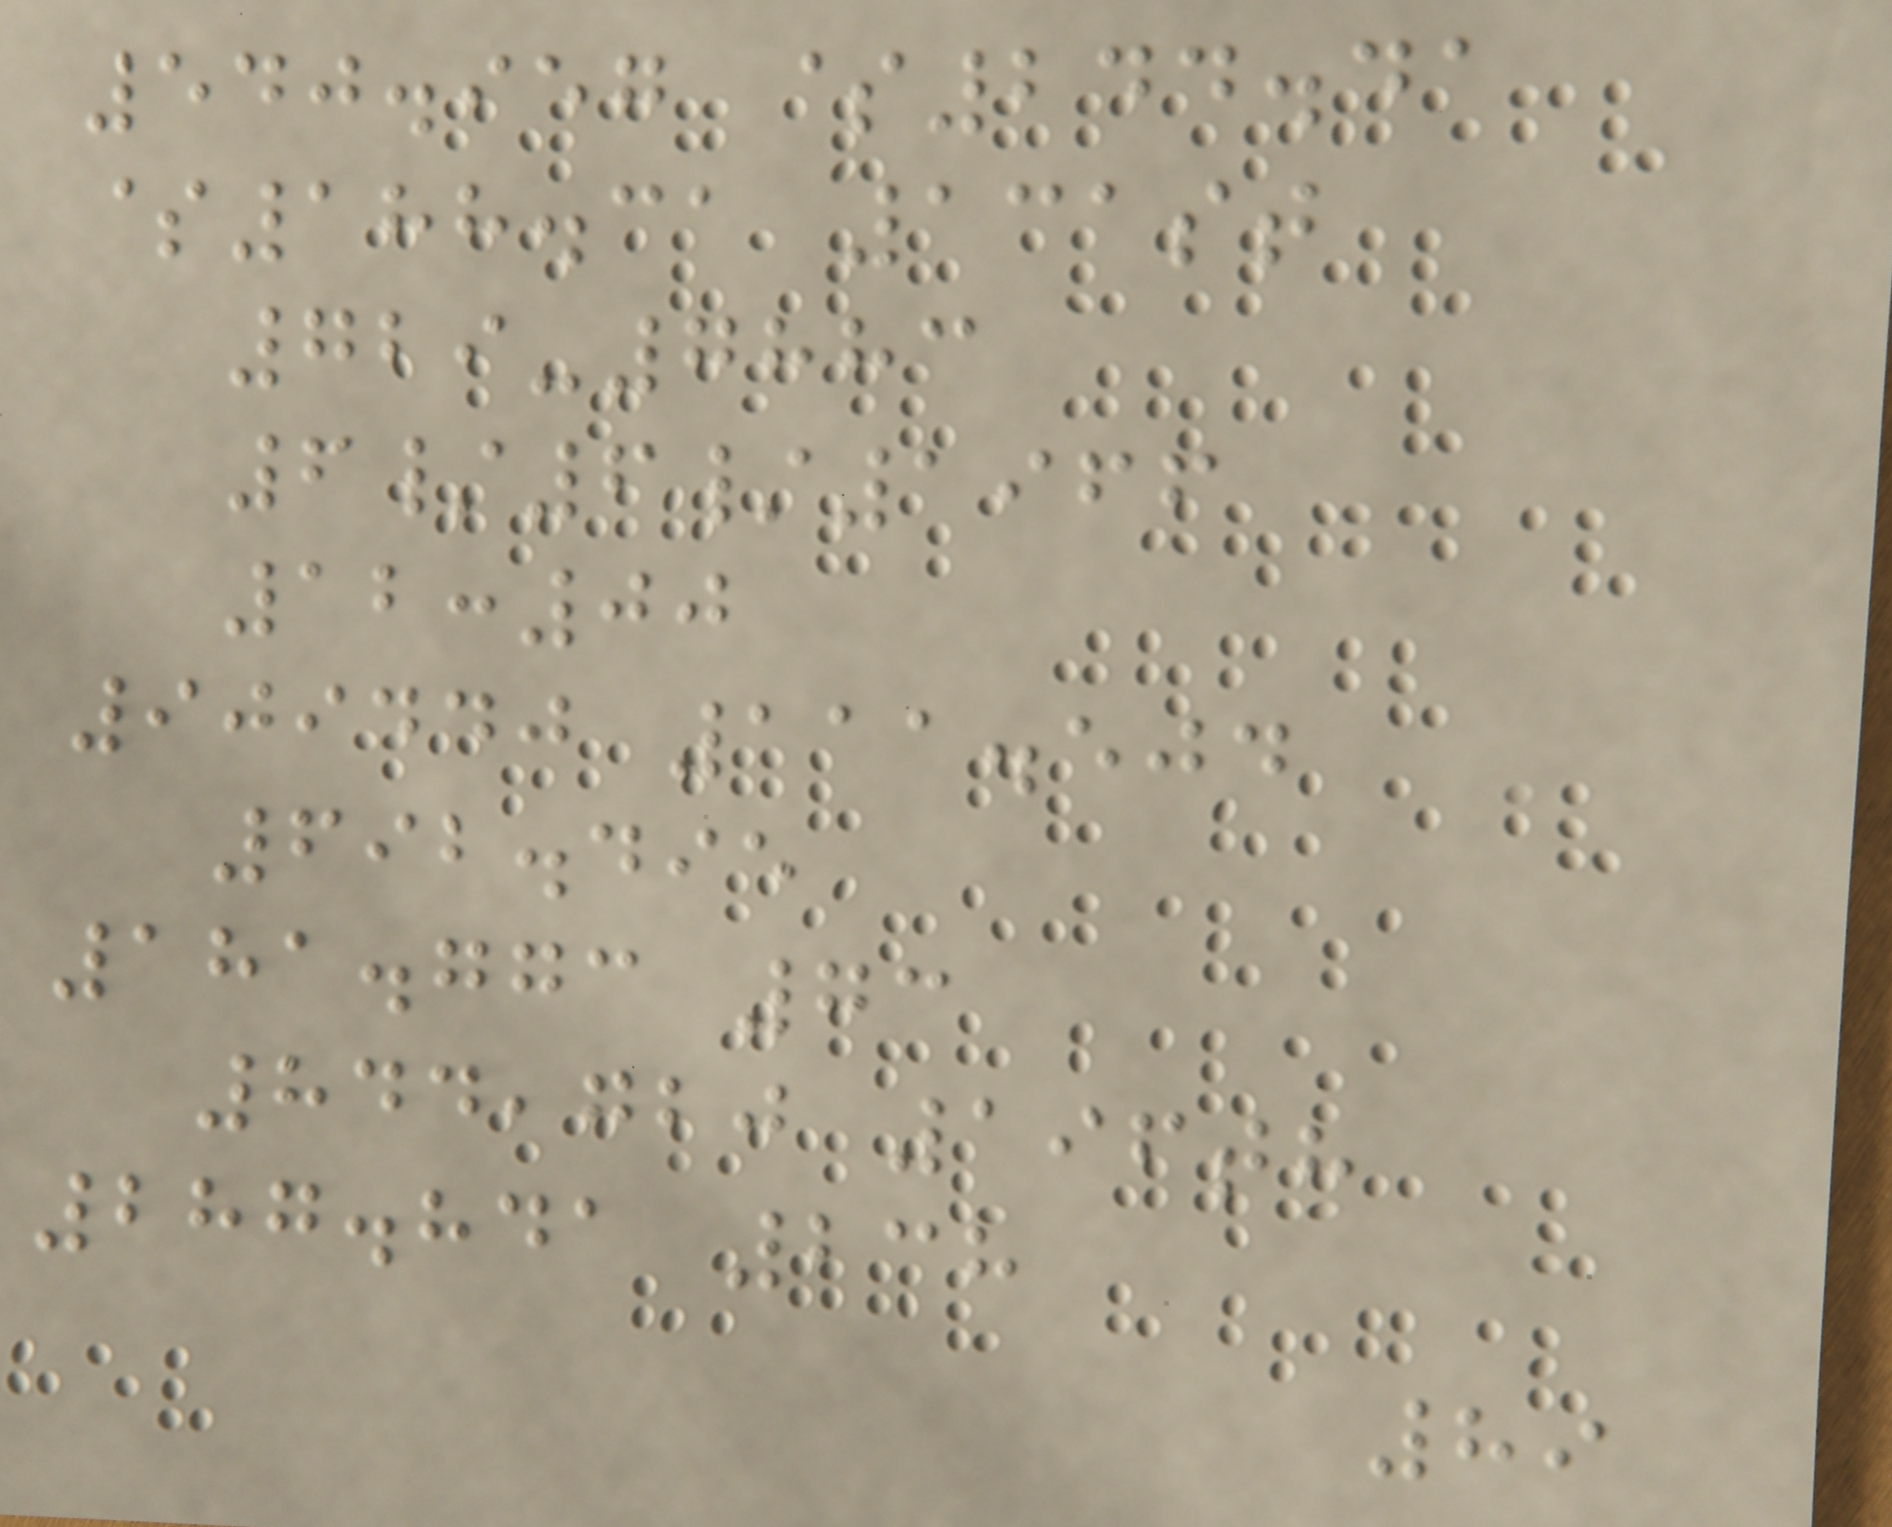540.957 $244.41
$188.31 131st
729-7883
6/6/1966
12:00
909440 111.504
692.495
181.773 73
844,720 196th
287.841 238
89
